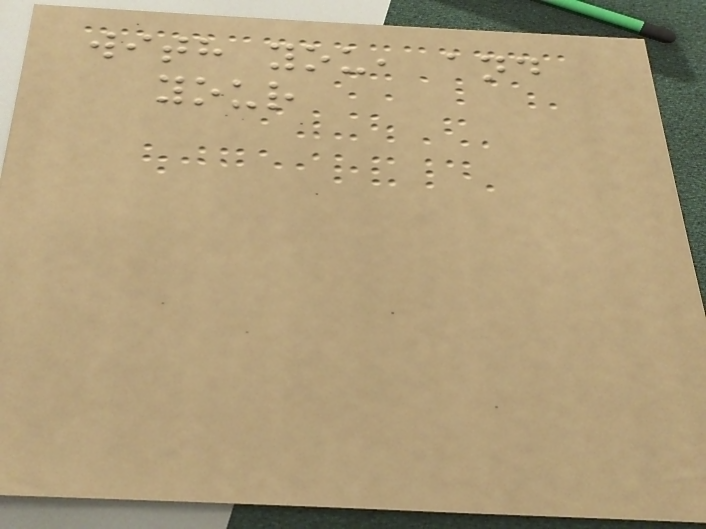with you, and
your
